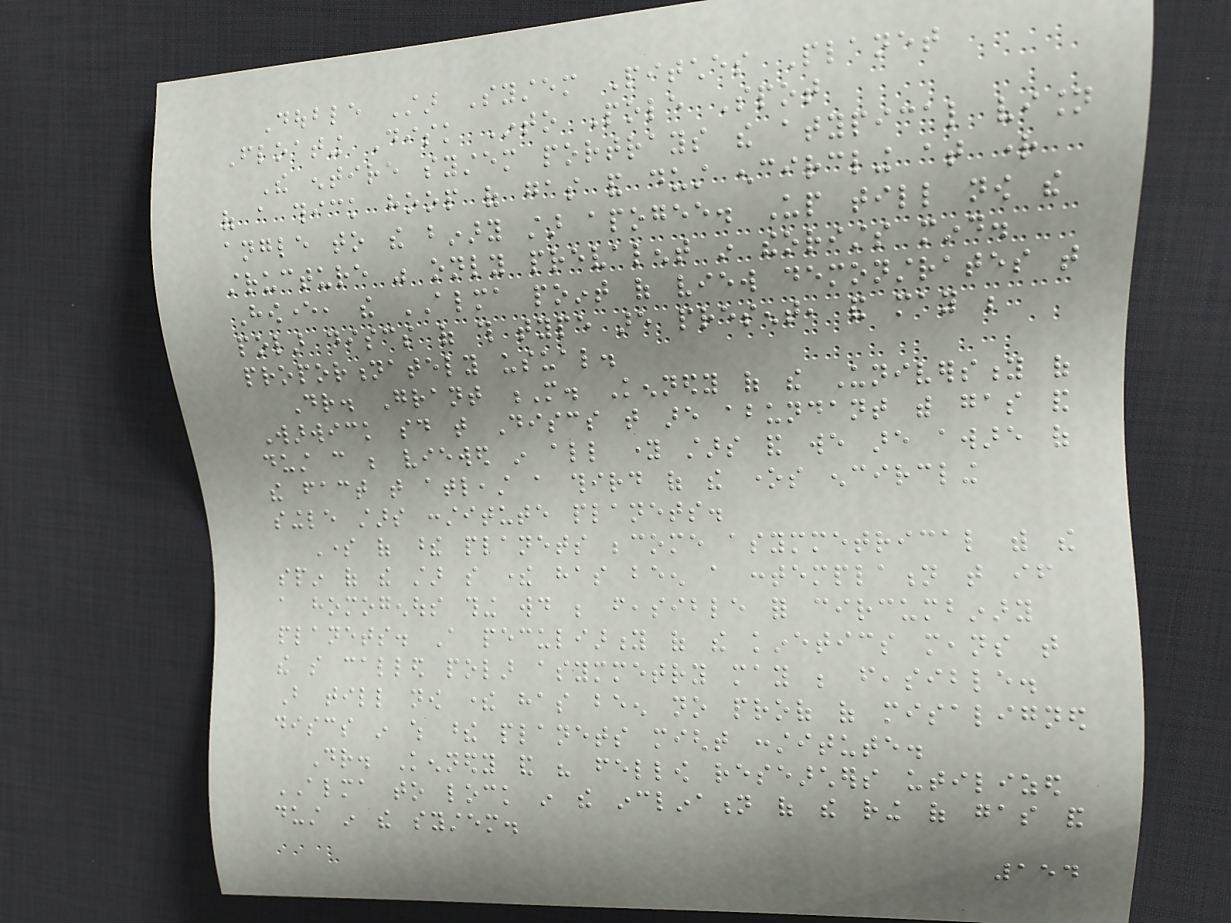Double Star System Pitches Planet
Floating Disk Into Pole Spot
The entire system portrays the atypical vision
of a thick hoop of gas and dust encircling at right
angle to the binary star apogee. Up till now the
structure was only prevalent in theorists mind.
However, the ALMA point of view demonstrates that
polar discs of this type are present, and may be
proportionately usual.
Dr. Grant M. Kennedy of the University of
Warwick said that Discs that are abundant with gas and
dust can be viewed in all young stars and we are aware of
the fact that atleast a third of the ones encircling
single stars constitute planets.
Some of these planets become asymmetrical with the
spin of the star so there has been a contemplation that if
a homogenous thing would be feasible for circumbinary
planets. A peculiarity of the kinetics means that
the so called polar asymmetry may be feasible.
But till now there has been no proof of misaligned
discs in which these planets might constitute.
Dr. Kennedy and his fellow researchers utilized
ALMA to lock in the inclination of the ring of gas and
dust in the system.
154
